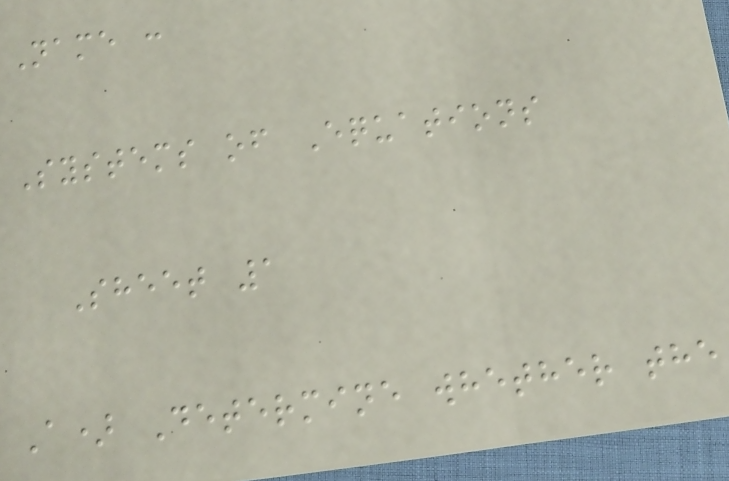Name :
Systems of Equations
Sheet 1
A) Determine whether the
